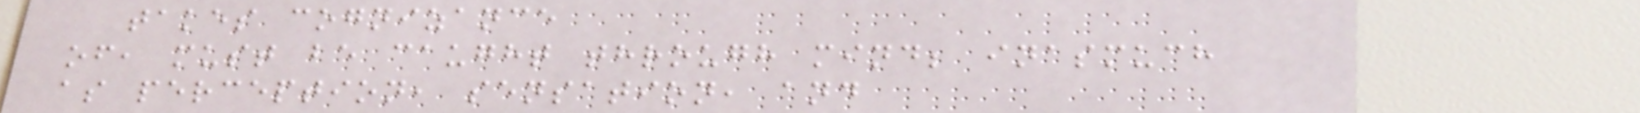takes cognizance
of, must be caught through mind; inasmuch
as perception, sensation, and
